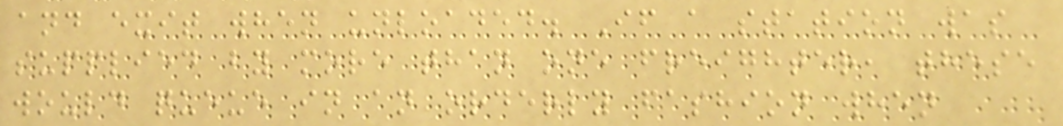and exit when unloaded. If a station was
supplied by more than one freighter, these
would queue in an orderly fashion when
